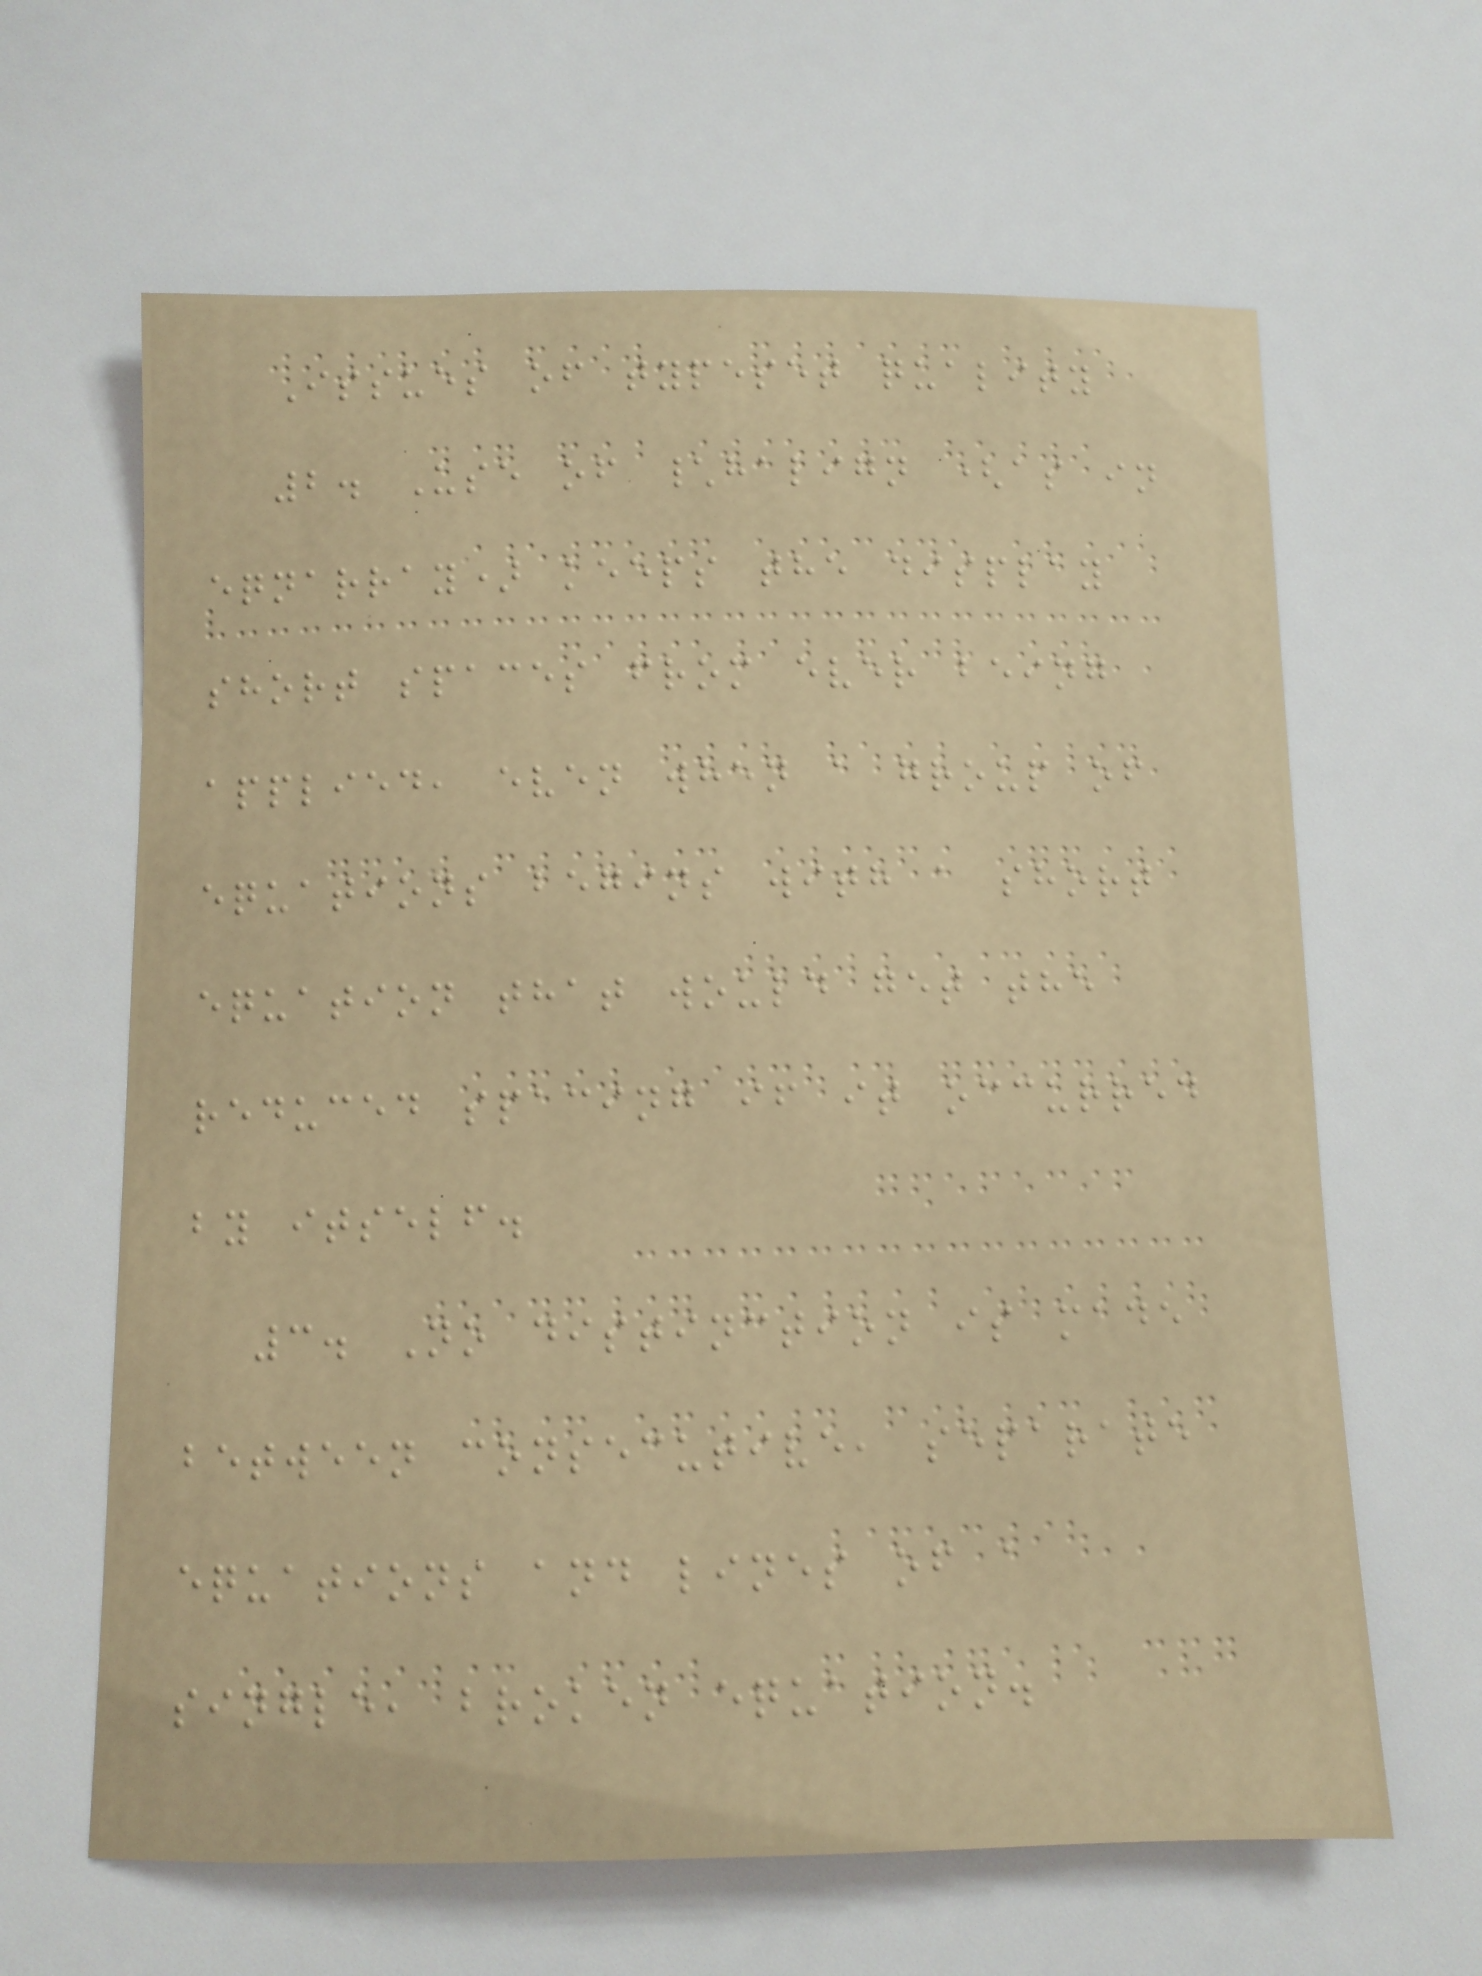Issues of typeset quality
2. Use of \halign (as in
eqnarray) keeps the display
short spaces from ever being
applied, even when a group of
equations begins with a short
equation that would get the
reduced spacing if it occurred
by itself.
3. No distinction is made
between consecutive, separate
equations and lines of a
single, broken equation.
